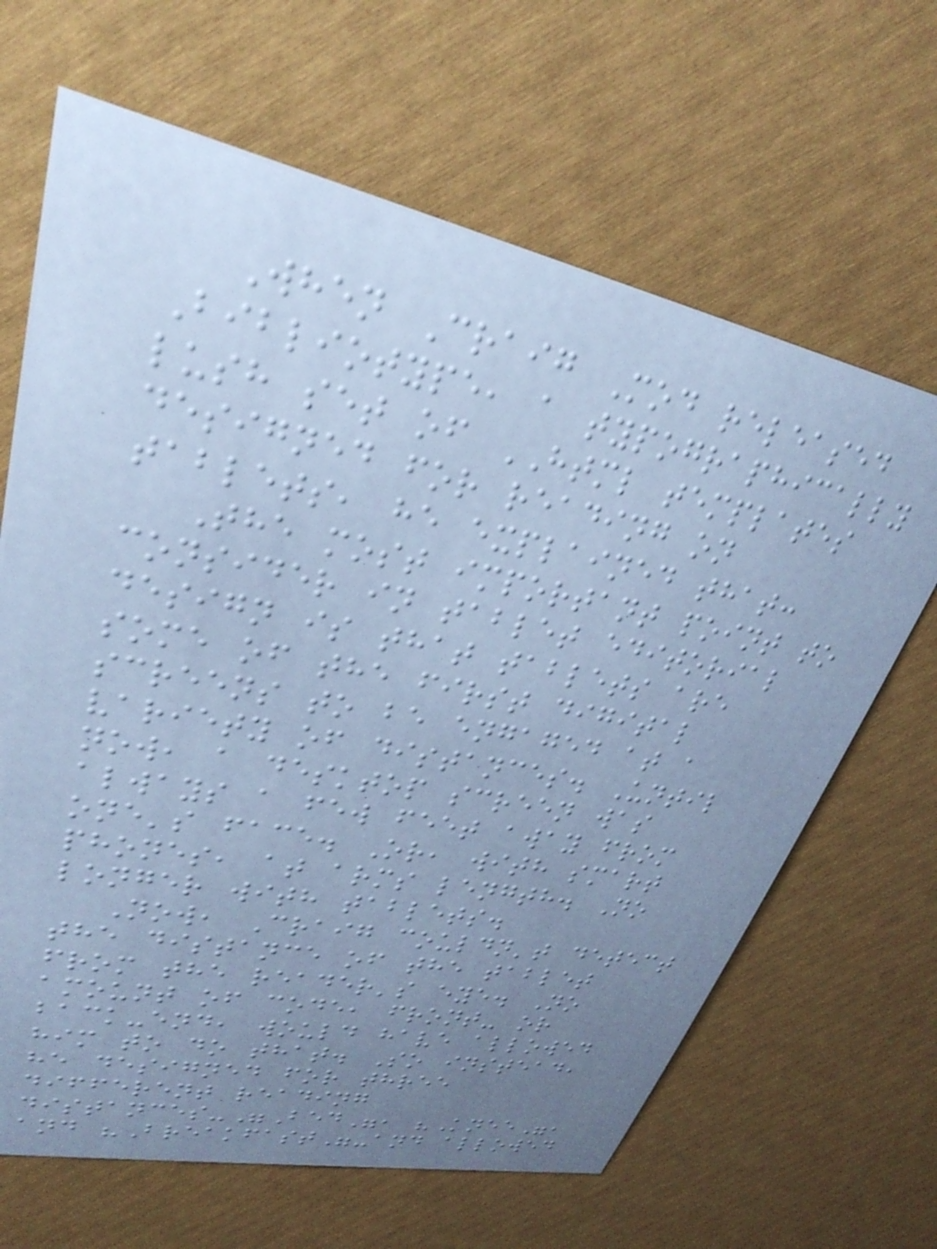When Craig Mod released
Bibliotype, a typographically
lush set of HTML templates
designed for reading on
tablets, he explained that:
The most important point to
consider in tablet editorial
design is that tablets are
some of the first digital
screens to be engaged at a
variety of distances. Until
now, a desktop screen was
always a few feet away from
one's face. Or, with smart
phones, at arms length. No
longer with tablets.
Now, Craig couldn't detect
the distance of the tablet
from the reader's eye. No
amount of code, front- or
back-end, would have allowed
him to do that. So instead,
he designed for three
different reading
distances-"Bed", "Knee",
and "Breakfast"-and allowed
